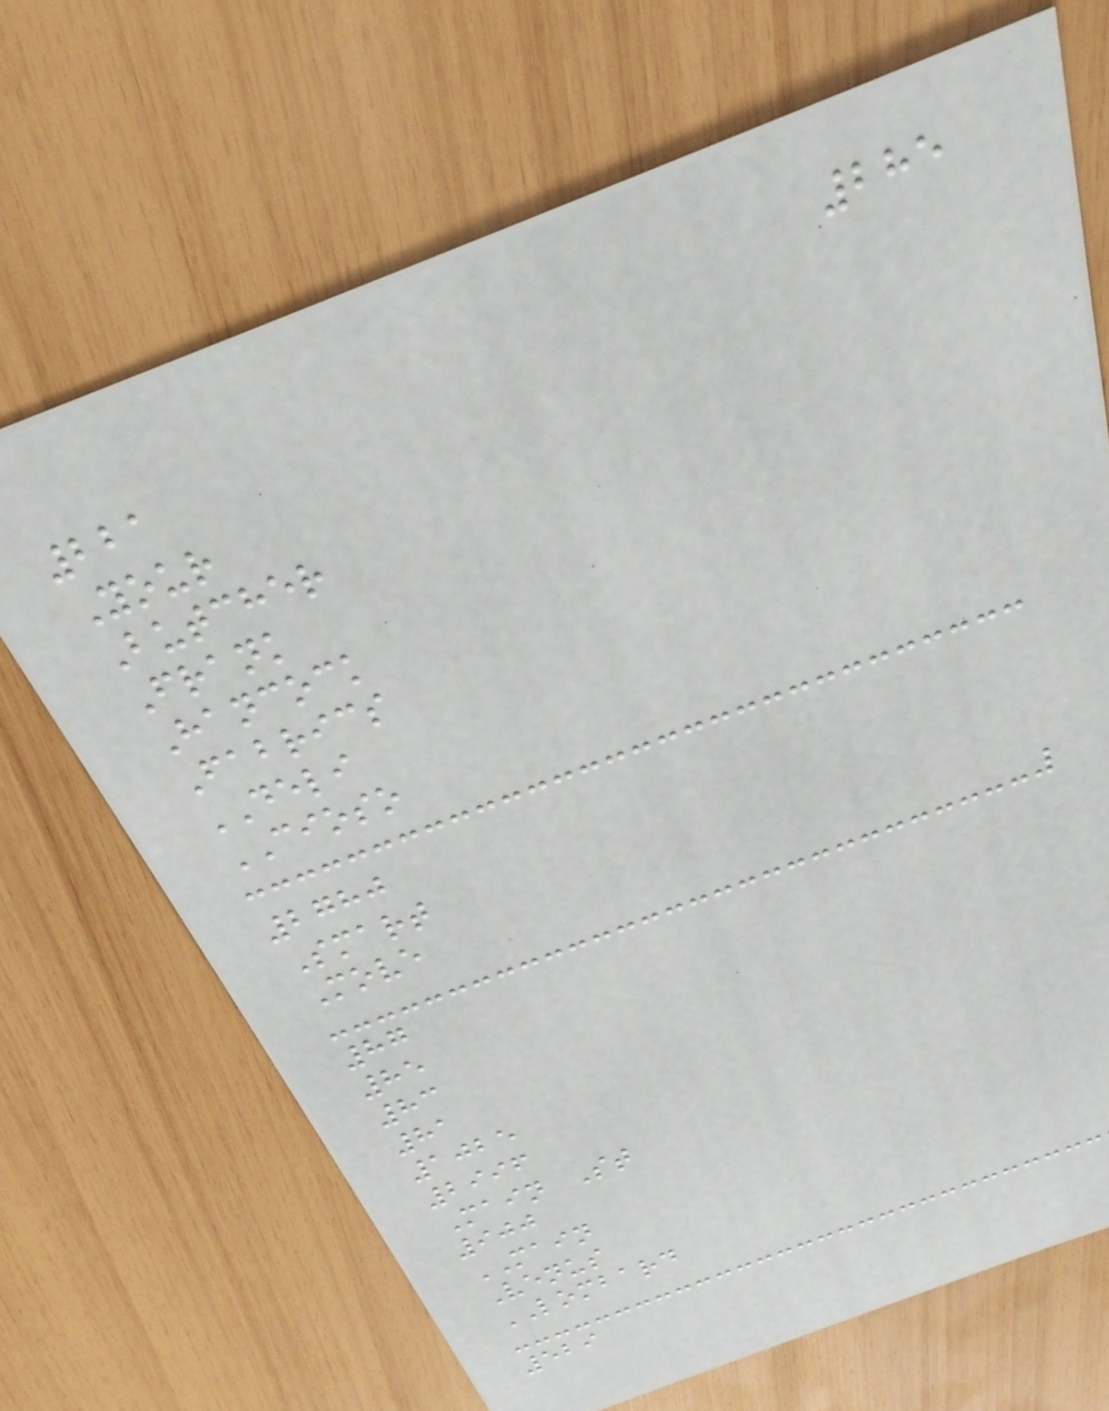285
221
Your
Butcher
Frank
Hancock
Fabrics
DELI
CIOSO
2780
Smart
Move
87
85
83
81
1025
2996
Main St
900
MAIN
Venus
LOMBARD
529
